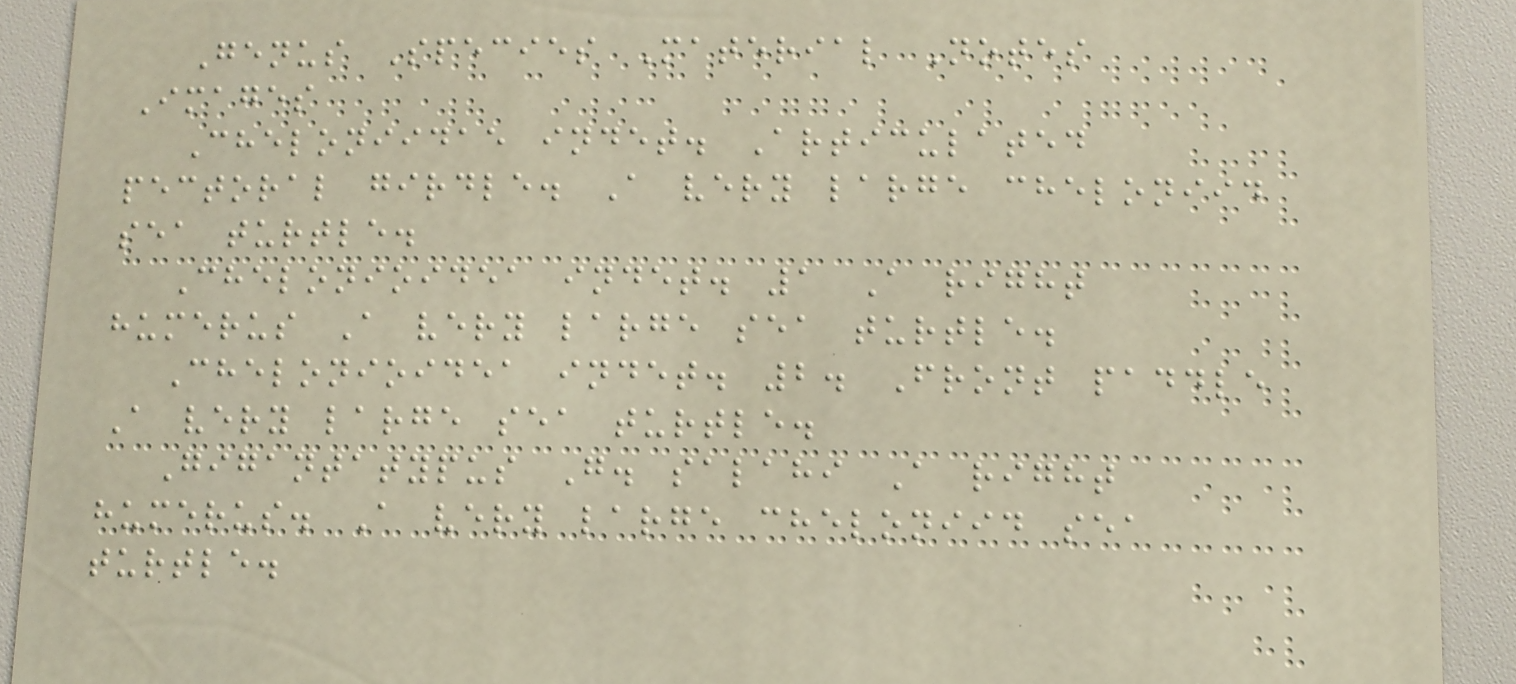Genus Species Material Notes
Images
Cheloniidae indet. Articulated
pectoral girdle. A very large cheloniid
sea turtle.
Chelonioidea indet. 1 A right
humerus A very large sea turtle.
Chelonioidea indet. 2. Front paddle
A very large sea turtle.
Gigantatypus G. salahi A right
humerus. A very large cheloniid sea
turtle.
